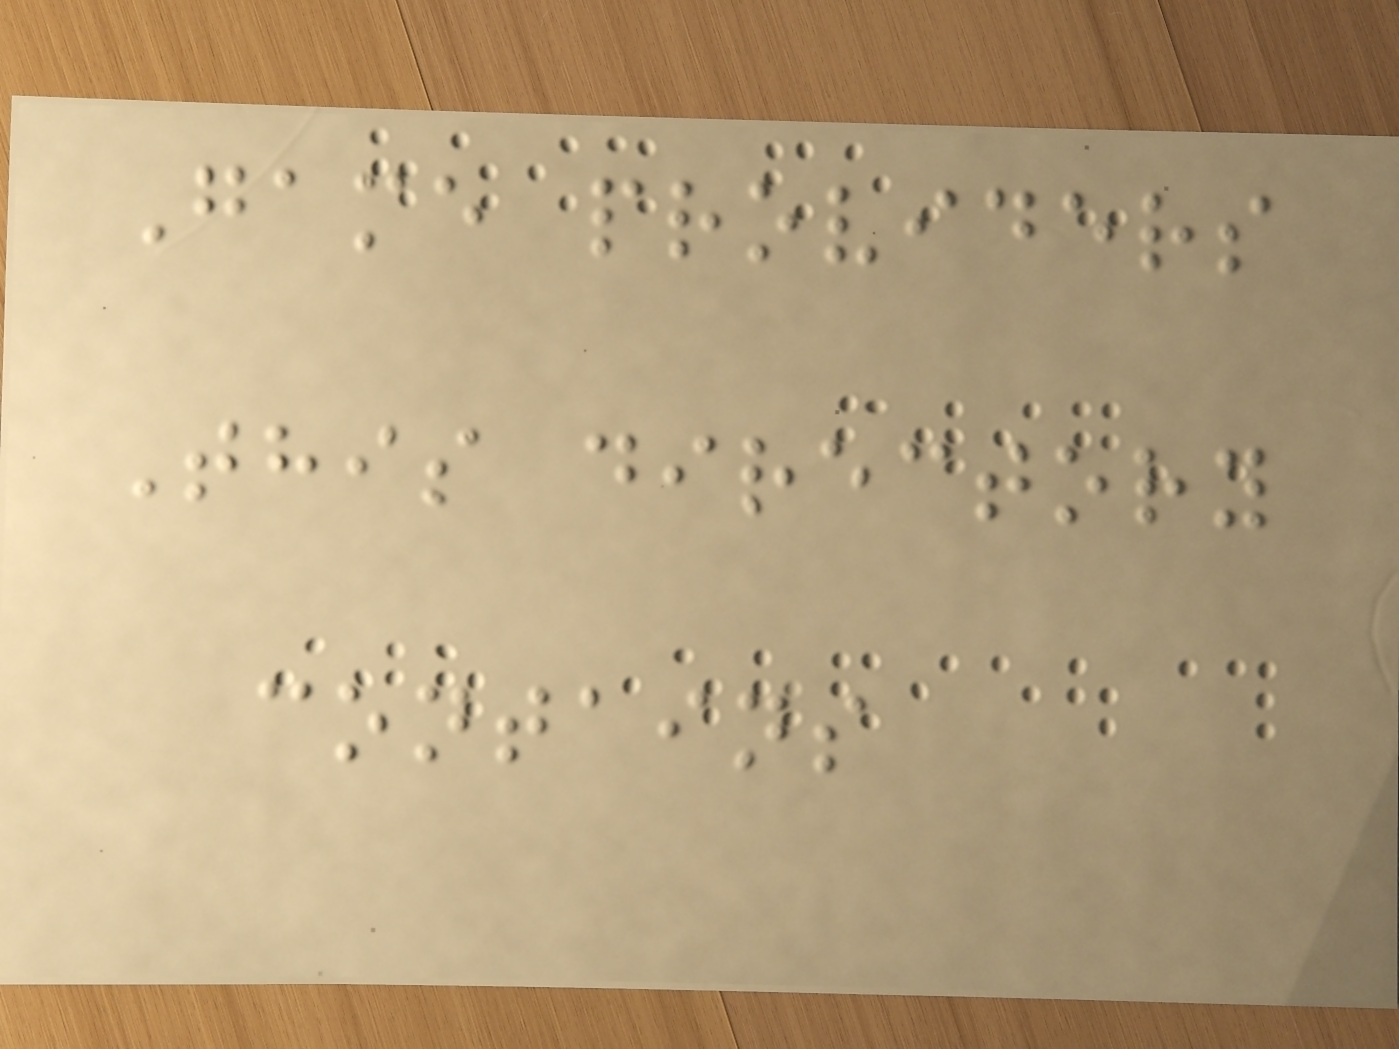Game providers
This directory
contains
